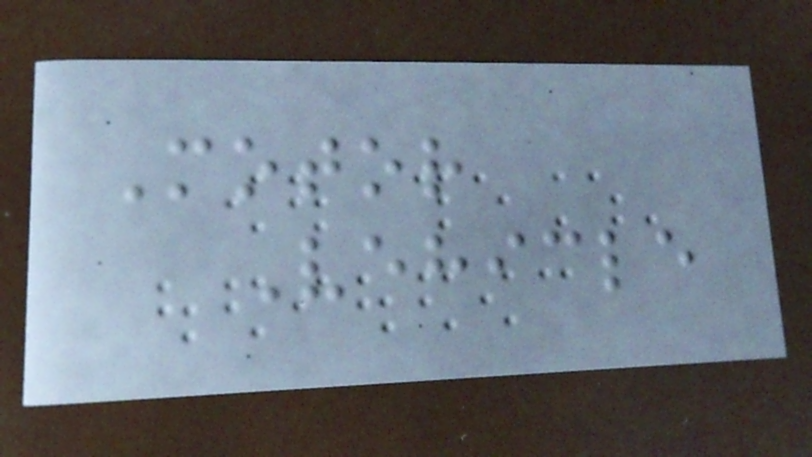Motor
Vehicle
